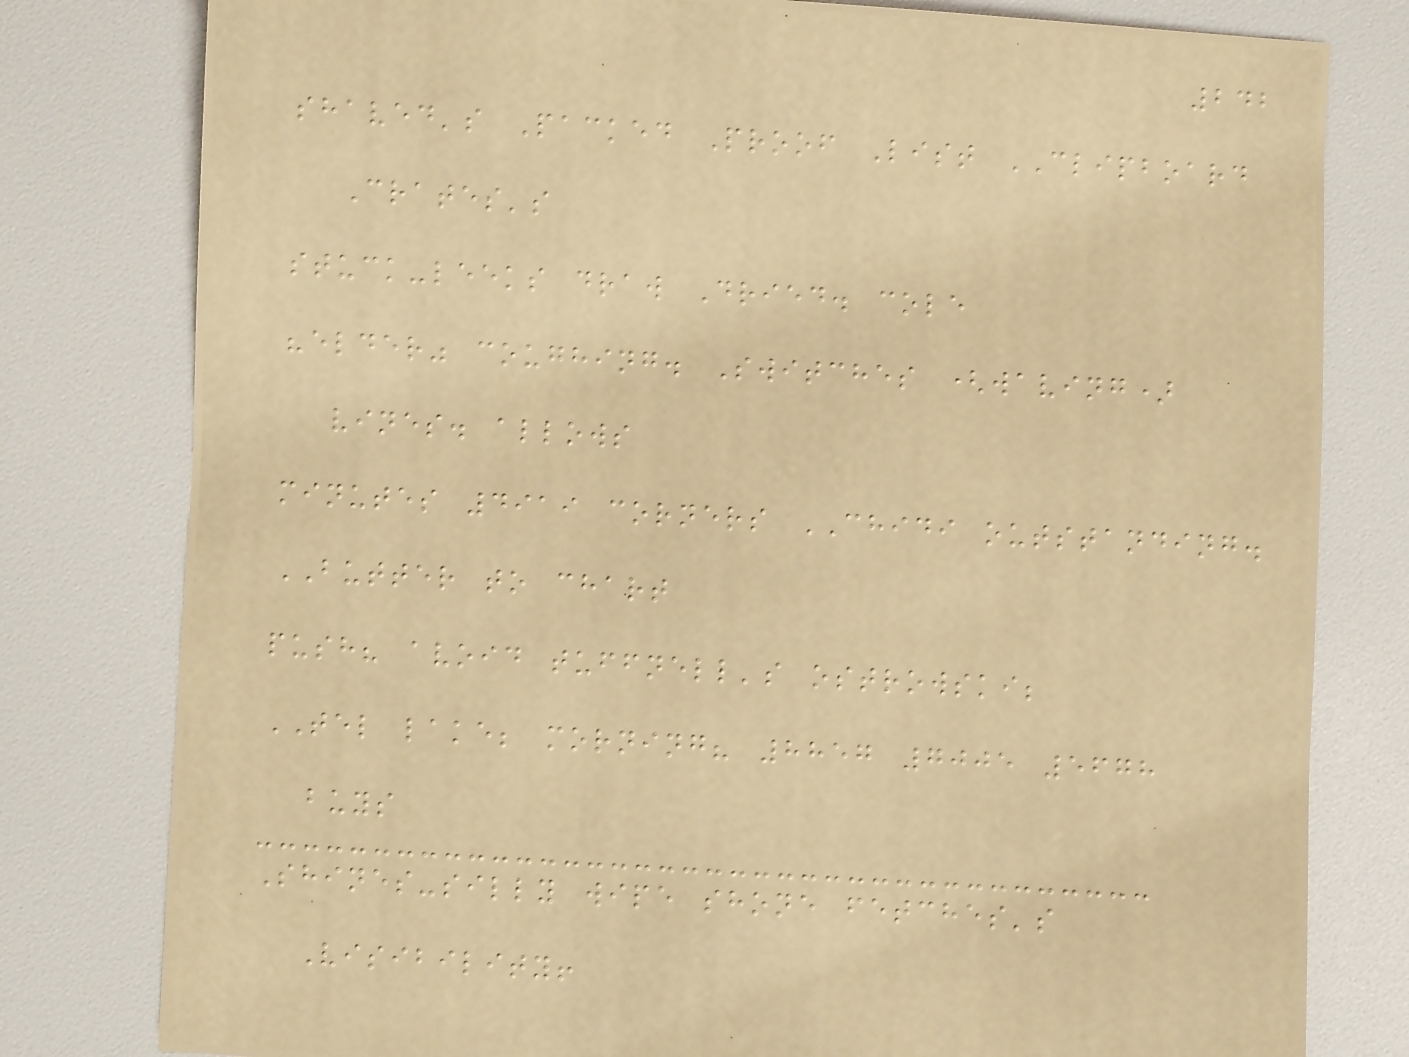242
shaved's Packed Proof List CLIPBOARD
Crates's
stuck-leeks draw Dried. cole
"elder" coughing. Switches (waving)
vines. allows
minutes 4919 corners CHIDI outstanding.
BUTTER to chart
push? avoid tuffnell's ostrowski;
TEL lake; morning? 8857 7005 5678
buys
Shines-silly wipe shone fetches's
Visibility!
